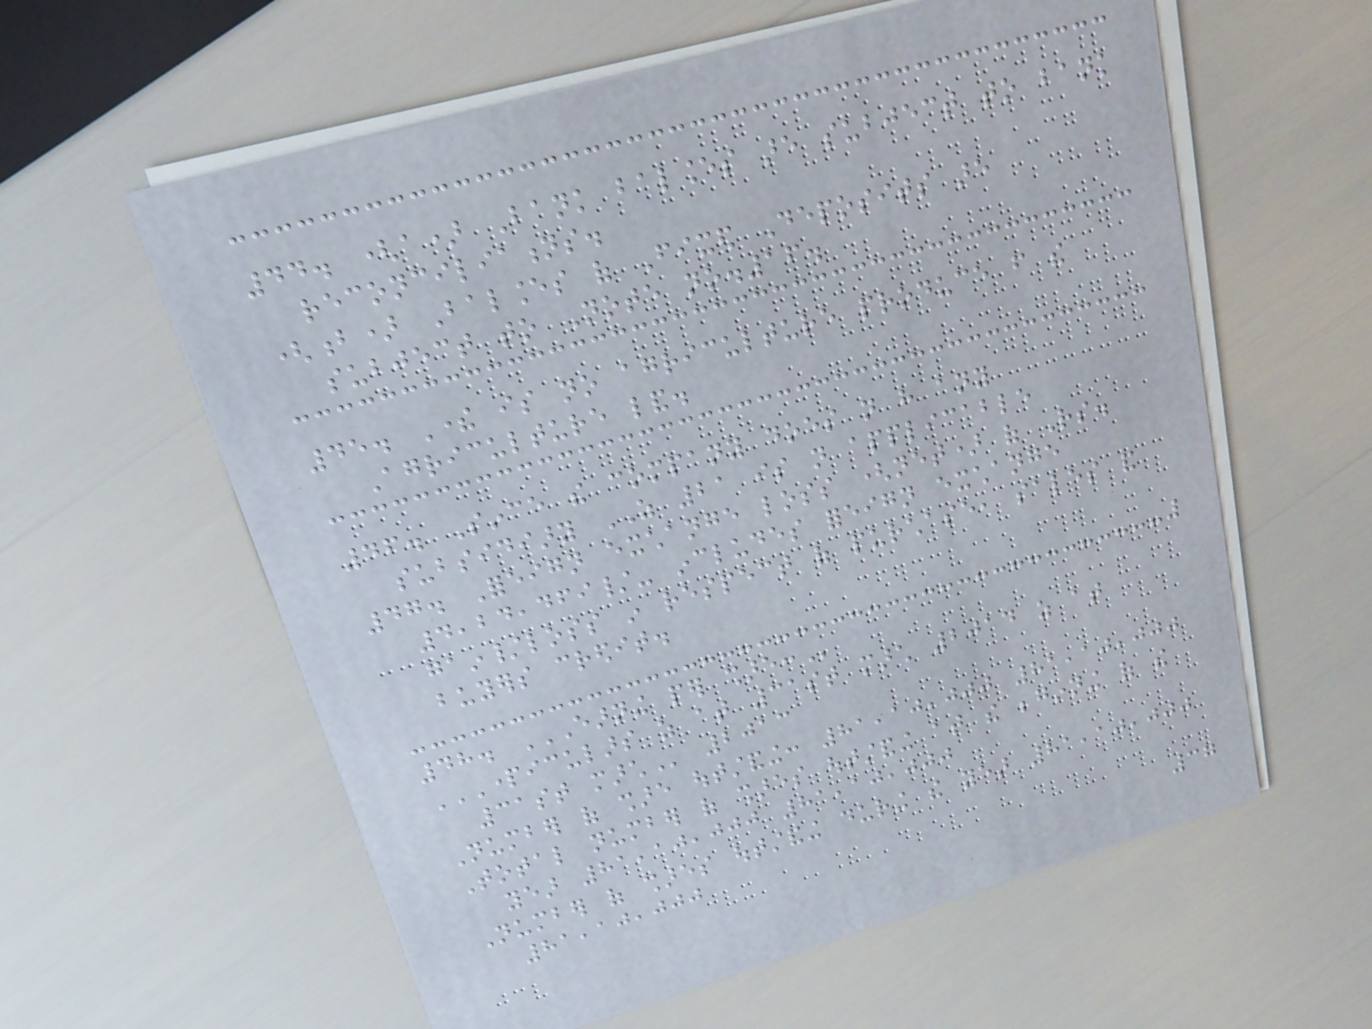44. (a) Bank balances are subject to bank
reconciliations.
(b) Balances of Fixed Deposits are
subject to Note no.16.
45. There is no agriculture produce from the
Agriculture land.
46. Since the company does not have any
subsidiary AS 21 is not applicable
47. Foreign exchange loss (net) of Rs.
4,24,469/- includes foreign exchange
gain/loss in respect of purchase, sales and
buyers credit.
48. EARNING PER SHARE:
PARTICULARS AS AT 31ST MARCH 2014 AS AT
31ST MARCH 2013
Number of share outstanding: 81,10,000 81,10,000
Total number of shares outstanding at the beginning of the
year 81,10,000 81,10,000
Number of shares outstanding during the year 81,10,000
81,10,000
37
